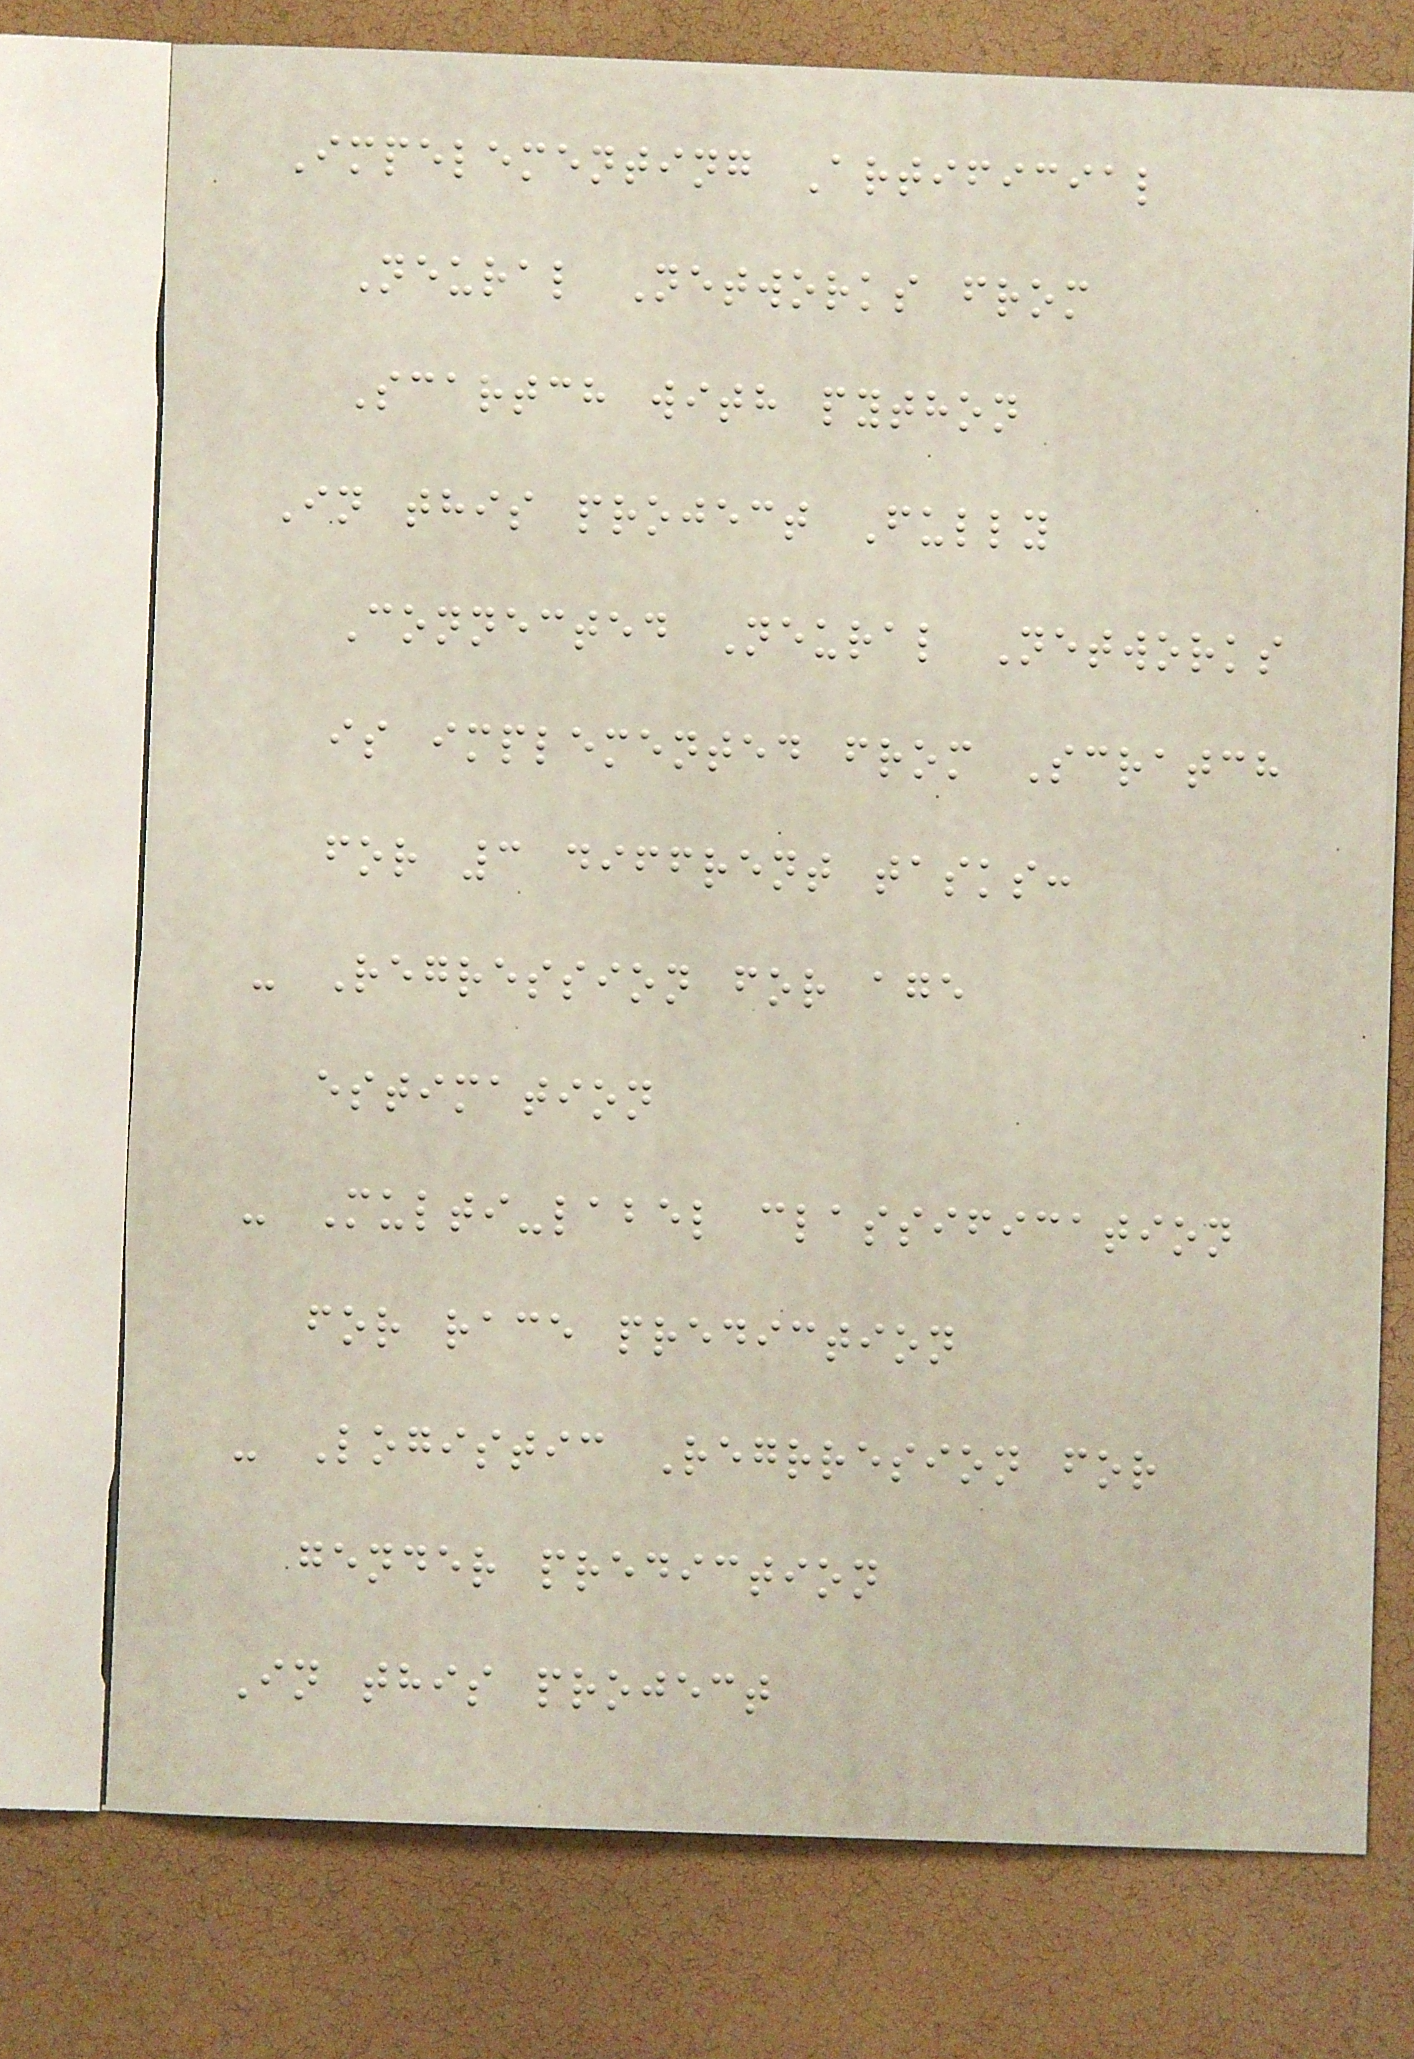Impelementing Artificial
Neural Networks from
Scartch with python
In this project Fully
Connected Neural Networks
is implemented from Scratch
for 3 diffrent tasks:
- Regression for age
estimation
- Multi-label classification
for race prediction
- Logistic Regrresion for
gender prediction
In this project
